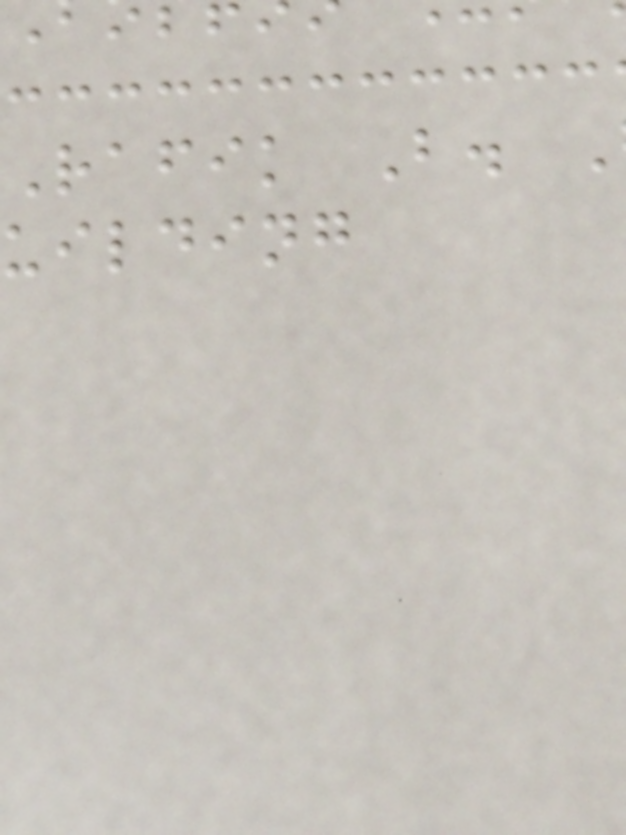Rafik B.
uilding
